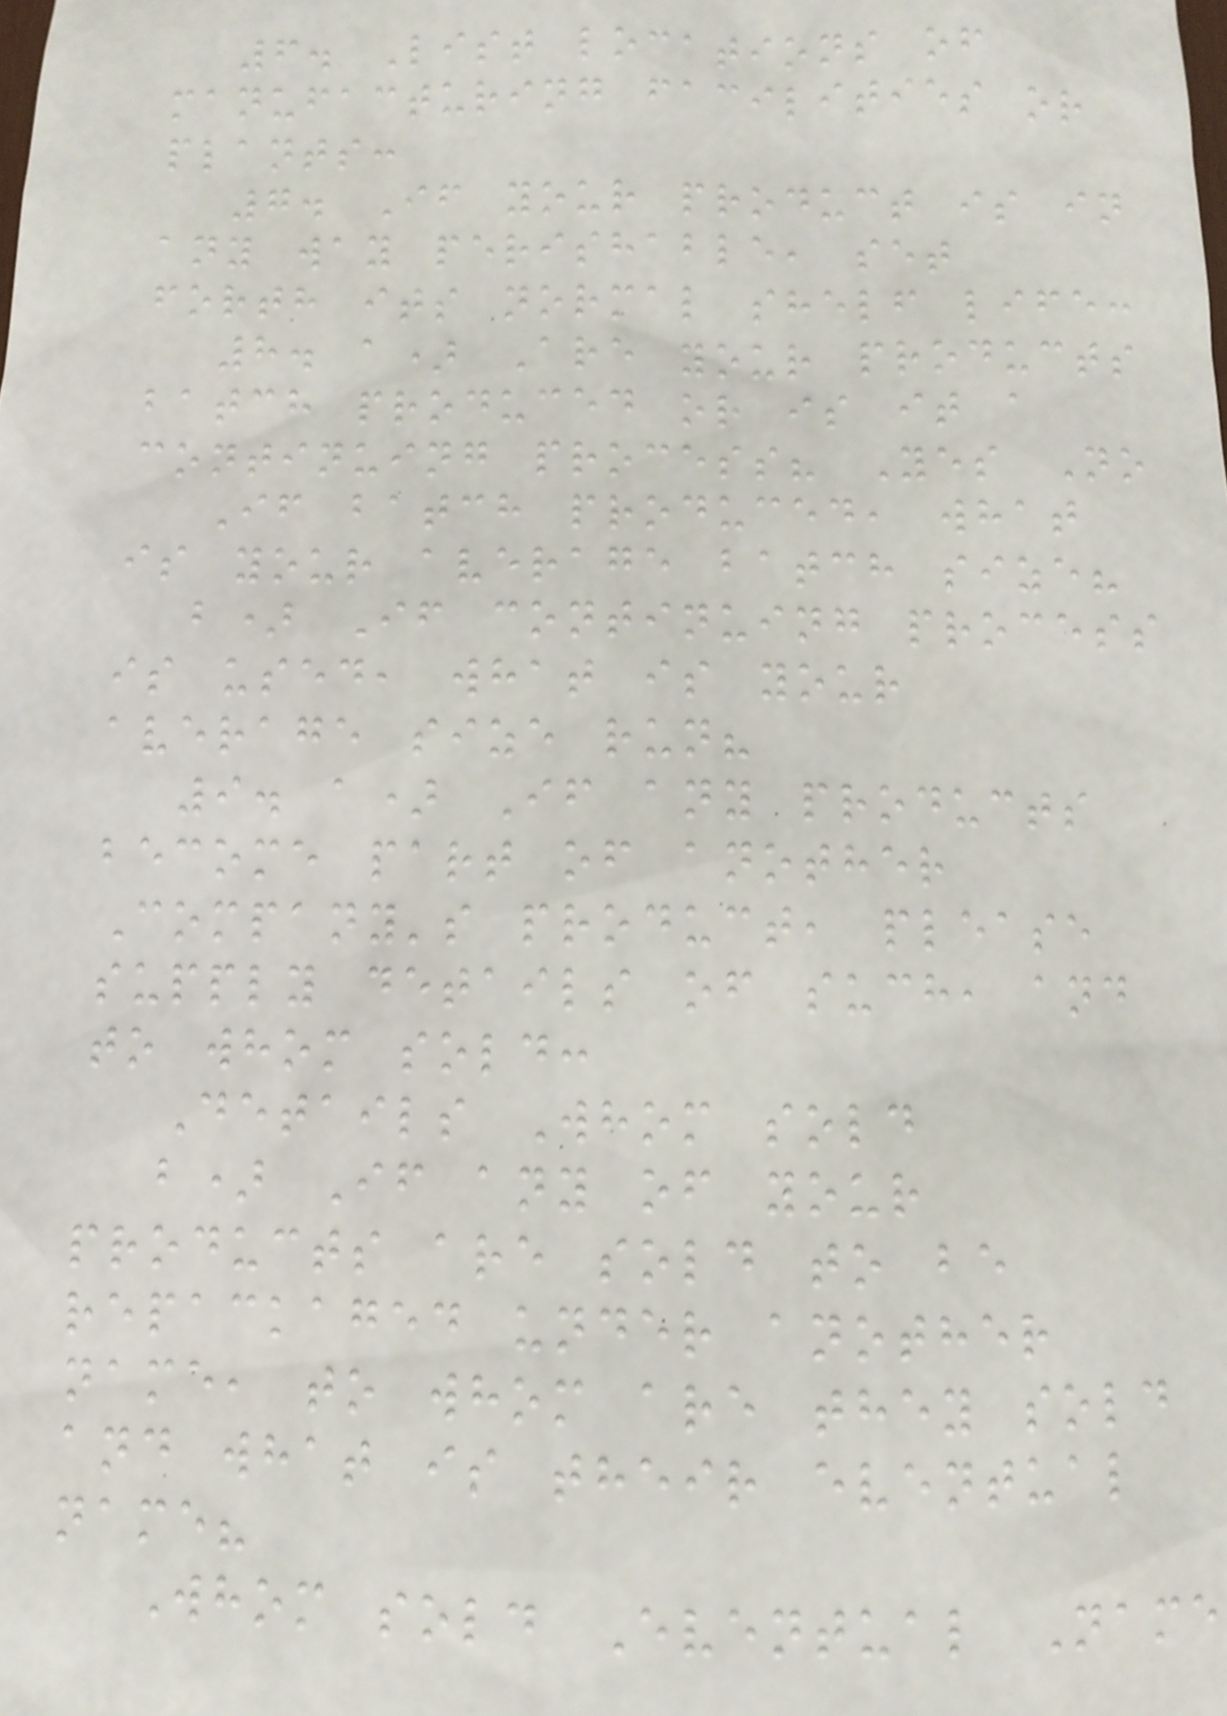6. List locations of
manufacturing facilities or
plants:
7. If your product is in
any way perishable, set
forth its normal shelf life:
8. a) Are your products
batch produced or is it a
continuing process? Yes No
If batch produced, what
is your average batch size?
b) If continuing process
is used, what is your
average size run?
9. a) If any products
become part of another
Company's product, please
supply details of such, and
to whom sold:
Details Whom sold
b) If any of your
products are sold to be
repackaged under another
name, to whom are they sold
and what is their eventual
name?
Whom sold Eventual Name
